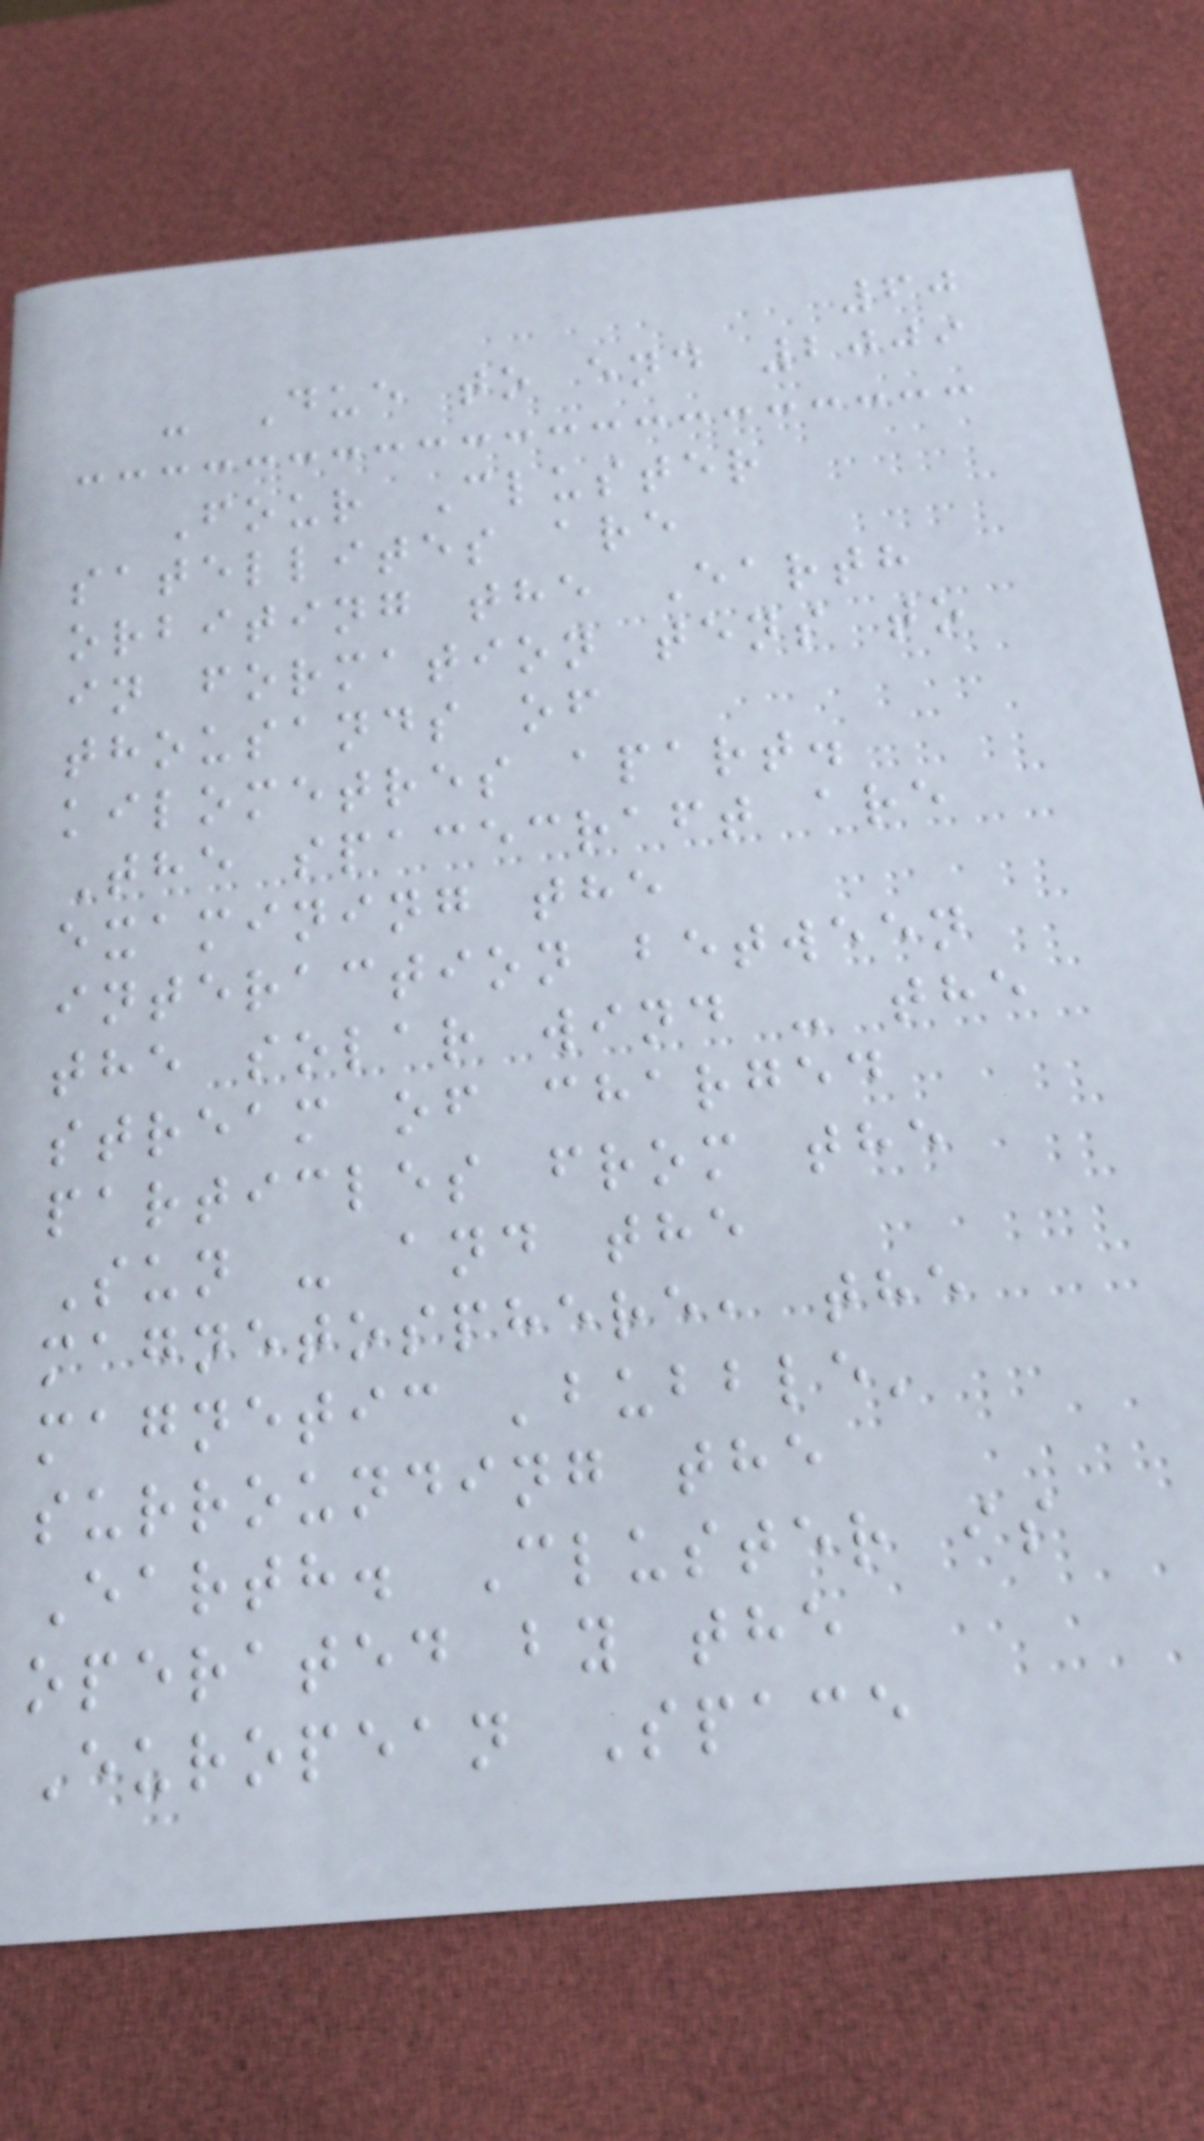60
- Due to end 2009
Four Cluster
satellites are
orbiting the Earth
in formation tens to
thousands of
kilometres apart.
The spacecraft are
examining the
interaction between
the solar wind - the
stream of charged
particles from the
Sun - and the
magnetosphere, the
magnetic 'bubble'
surrounding the
Earth. Cluster is
operated by the
European Space
